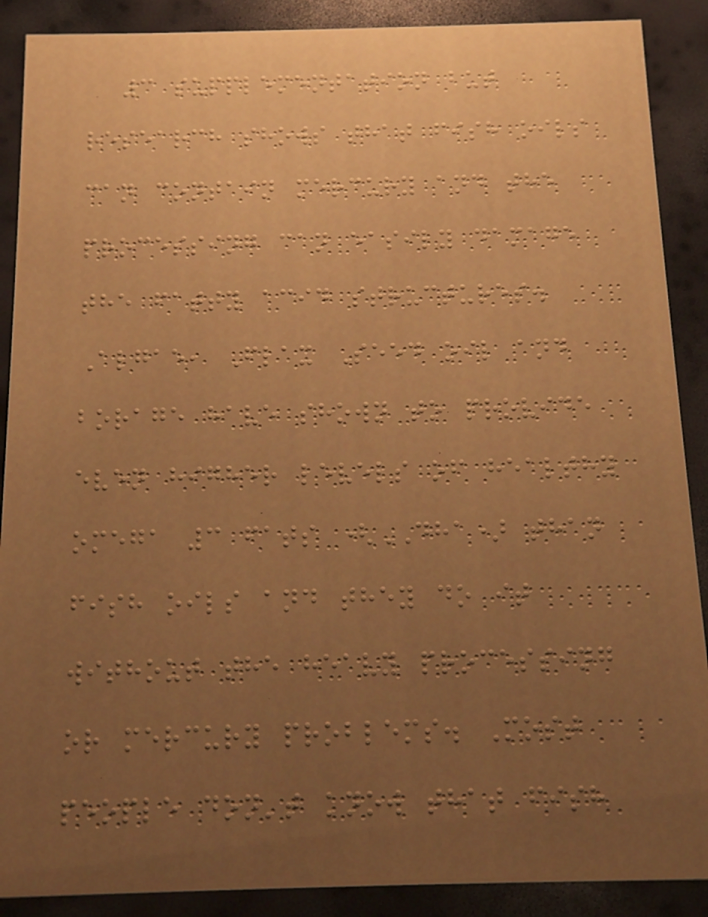3 supplementation but
research shows that fish oils
can contain mercury and the
processing can easily damage
the fatty acid structures.
Algae, Flax Seed oil and
borage have shown to provide
even higher levels of healthy
omega 3 fats (DHA) than
fish oils and they do it
without the heavy processing
or mercury problems. Most
people don't know that fish
